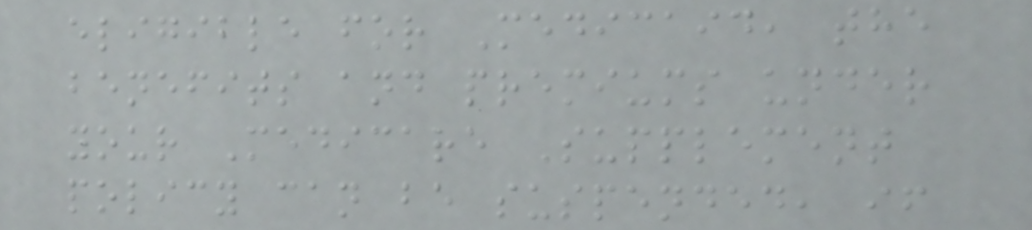eligible for Medicaid, the
benefits and premiums under
your Medicare Supplement
policy can be suspended, if
